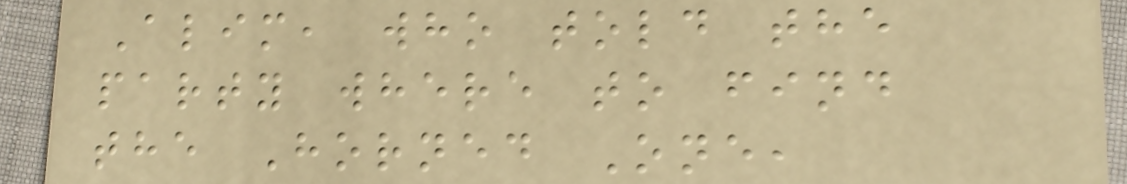Alim, who told the
party where to find
the Horned One,
